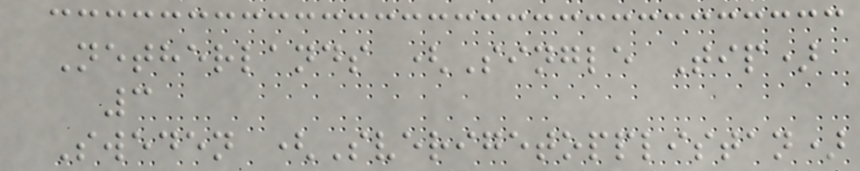Netherlands (Single Tip)
3
Sweden (Sverigetopplistan)
